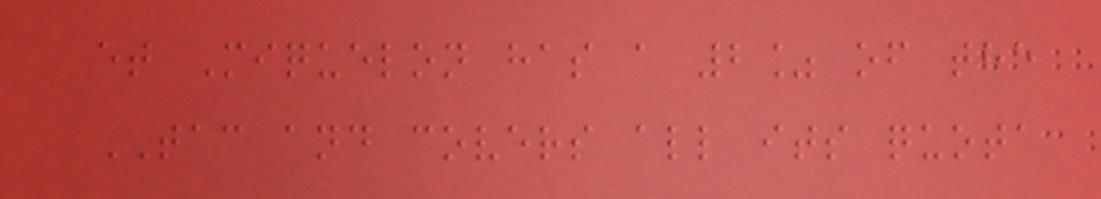et Miquelon has a 2% of the
TAC and covers all its quota
